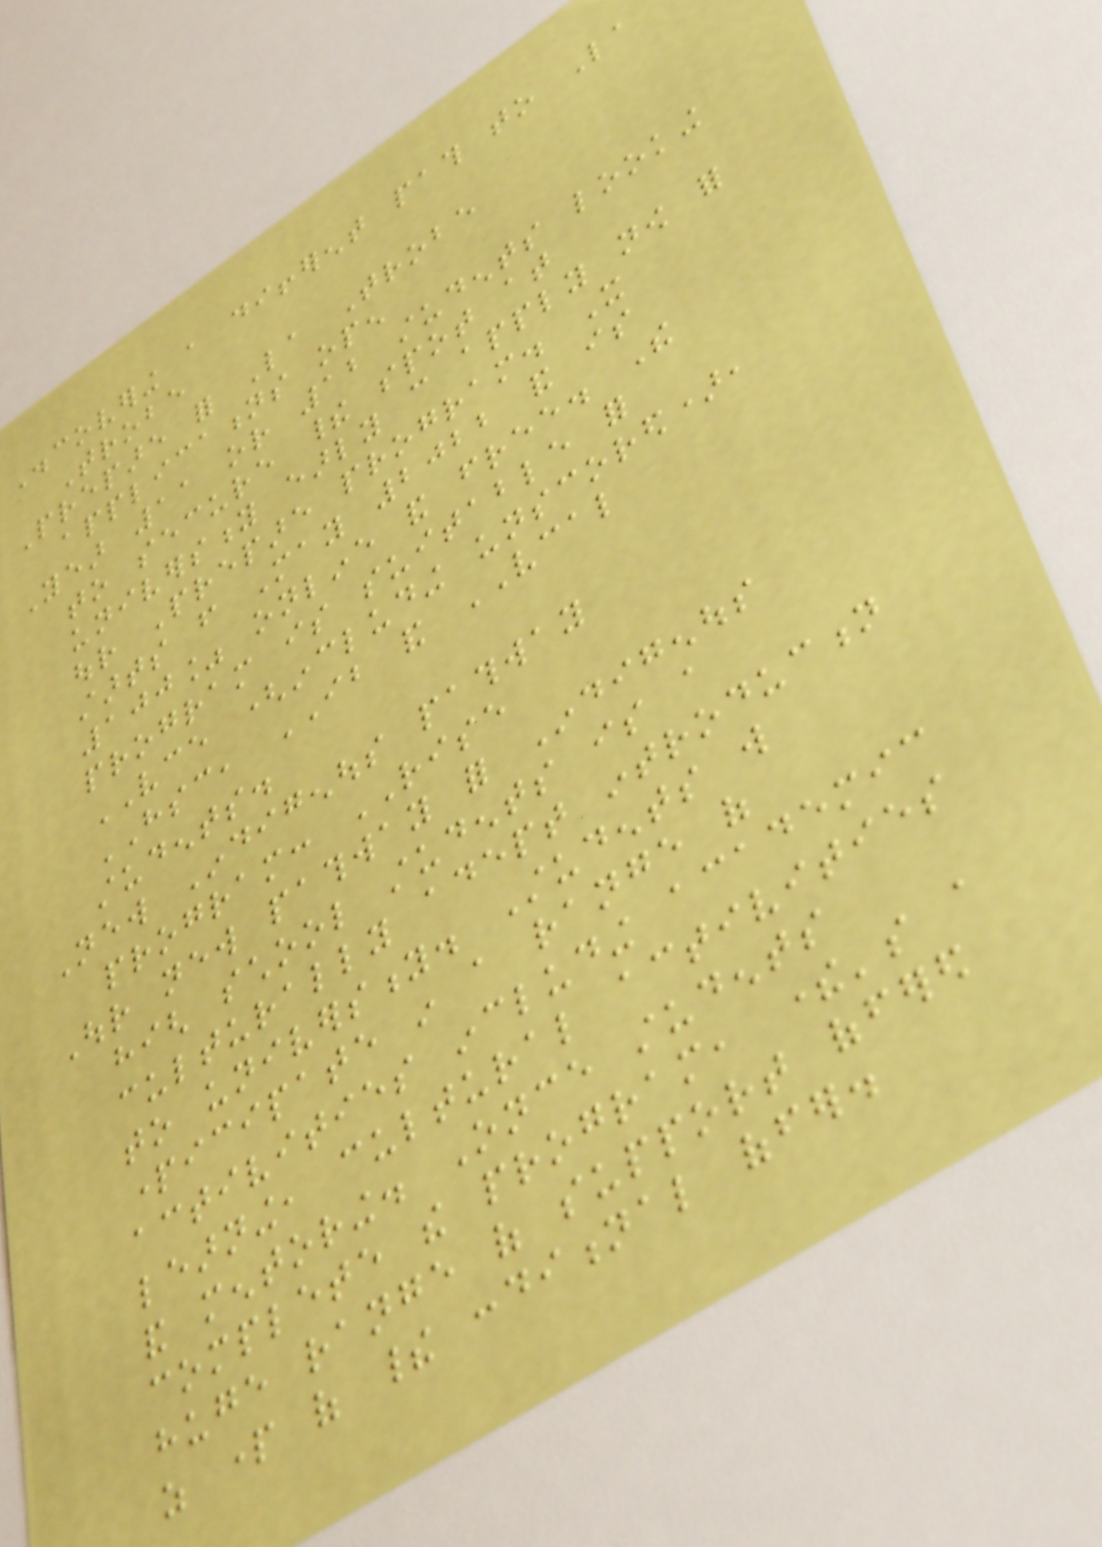Discovering a different path to La
Trobe
Prepare for La Trobe
applications open
Year 11 or 12 students looking
to secure their spot at
university early can apply now for
our Prepare program. It
starts from May 2022 and is
100% online and free. The
program is suitable for
VCE (including unscored),
HSC, IB and VCAL
students.
New Indigenous pathway
program: RISE
Our new pathway for Indigenous
high school students is a
culturally adept introduction
to university. Students will
participate in a range of
activities including academic
learning, cultural activities
and mentoring. Once students
complete the program, there's a
huge range of support offered
as part of their conditional offer.
